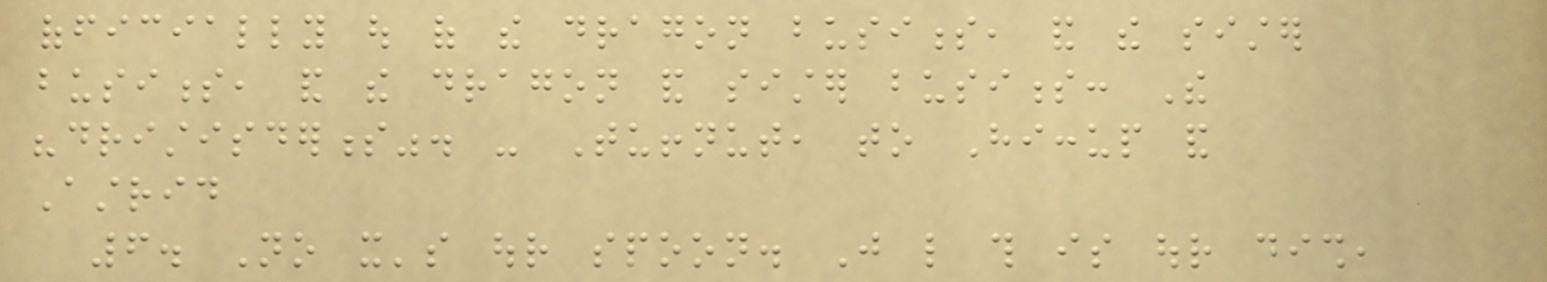officially out of the dragon business, and the sister
business, and the dragon and sister business: The
"dristisderness". - Tuffnut, to Hiccup and
Astrid
6. No it's our spoon. Just like this is our dish,
